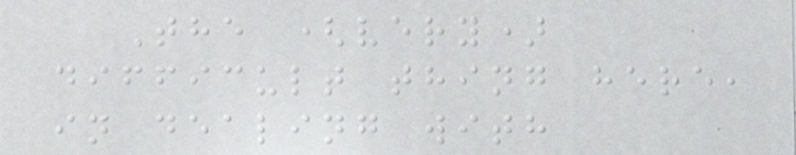The (very)
difficult thing here,
in dealing with
